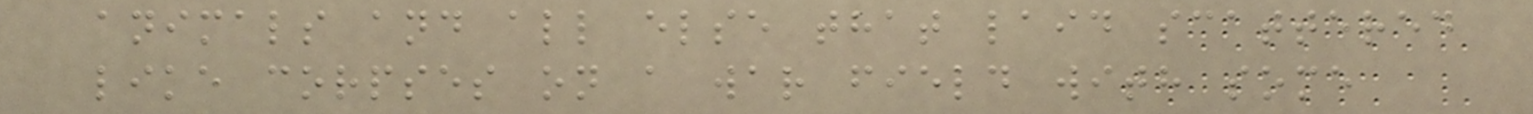animals and all else that laid scattered
like corpses on a war field with some
